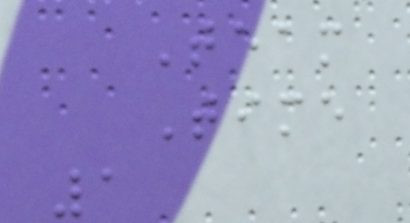Team
Time
1
